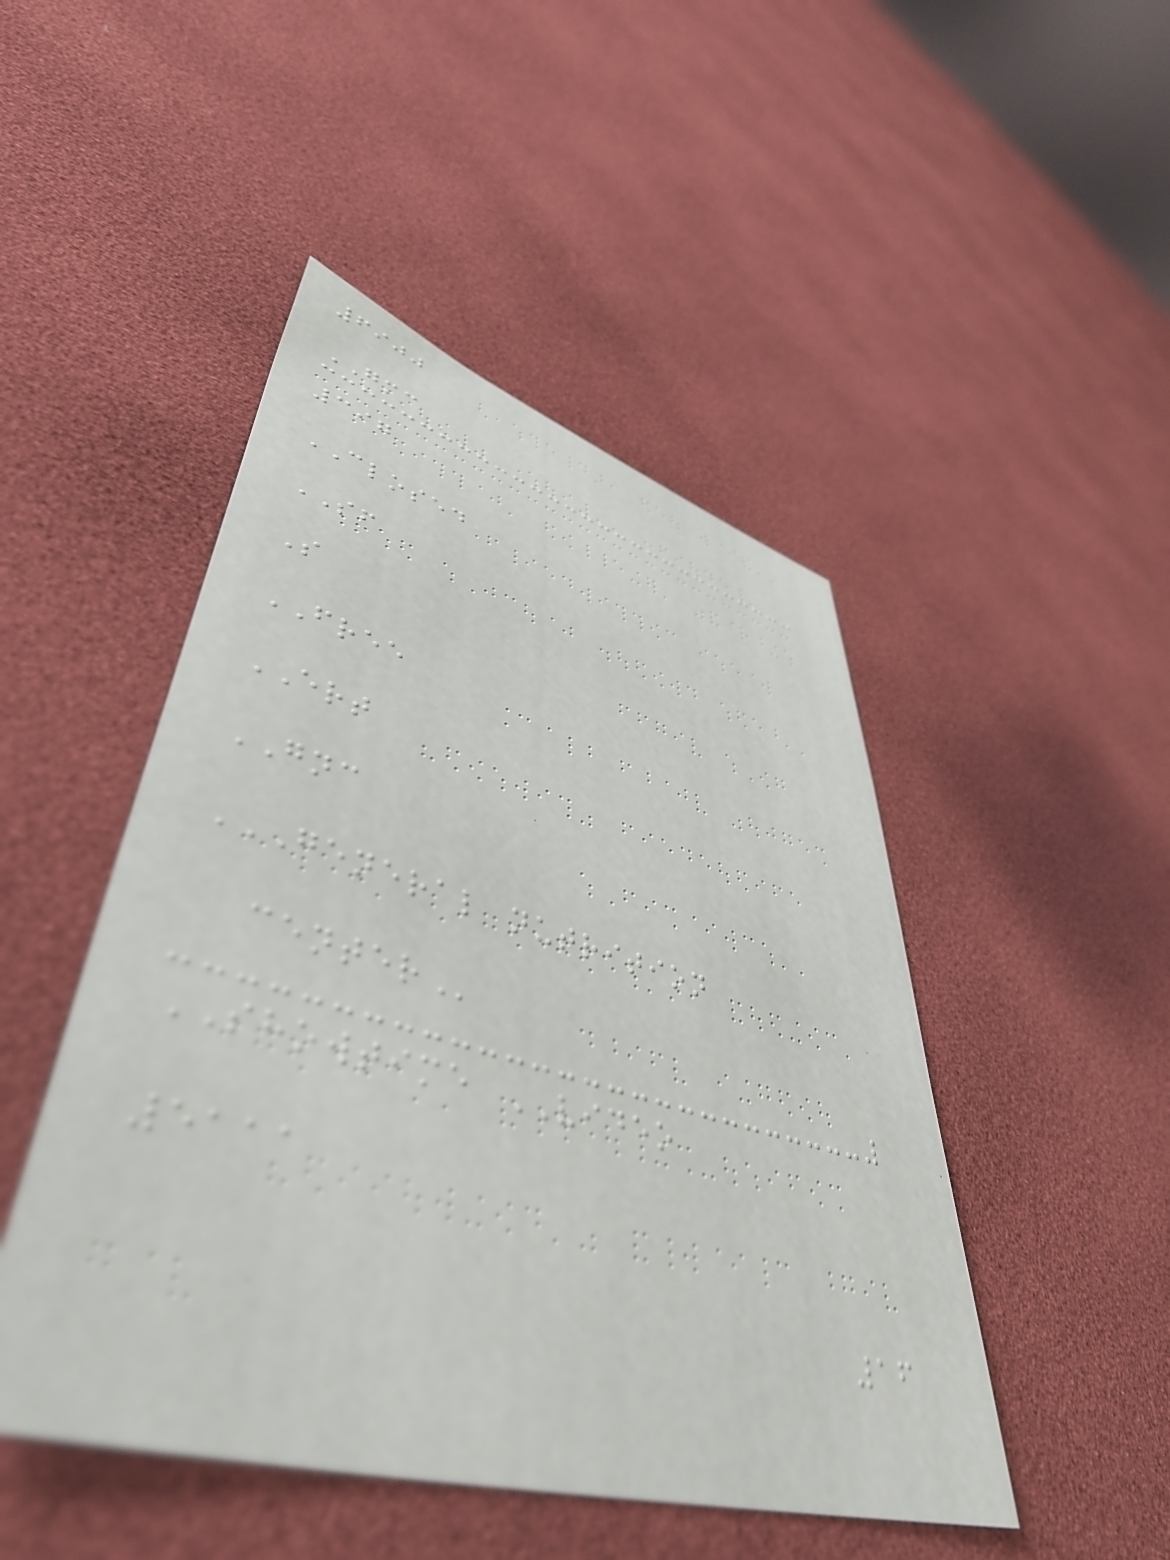6900
GMC
397
CLOSED
SF
S
FREE
ERT
GNC
GENERAL NUTRITION
CENTER
SHOWTIME VIDEO
5111
16
